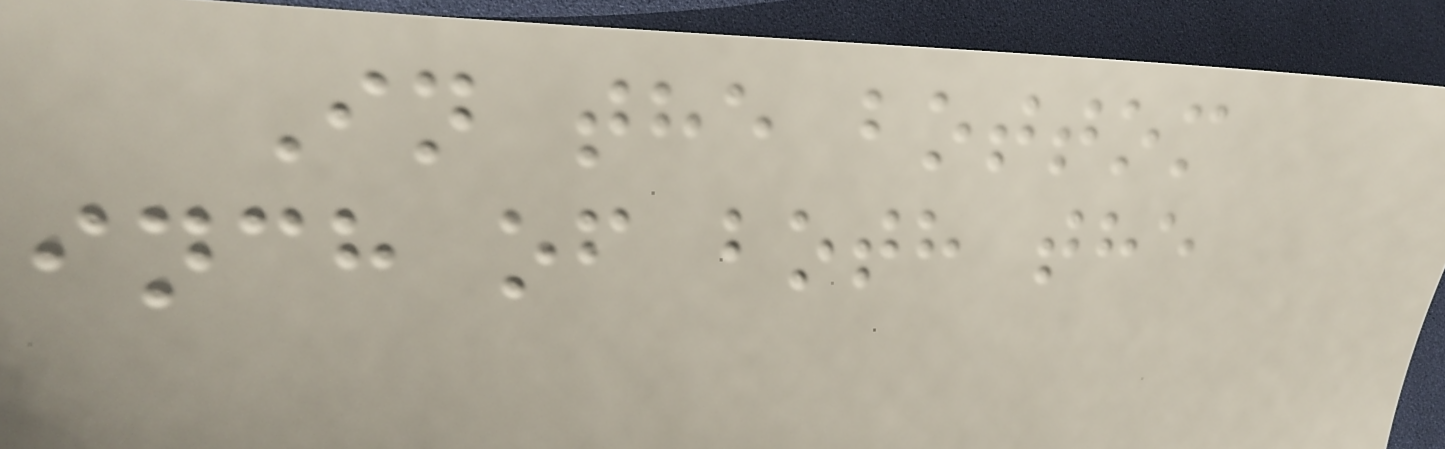In the bottom
inch of both the
